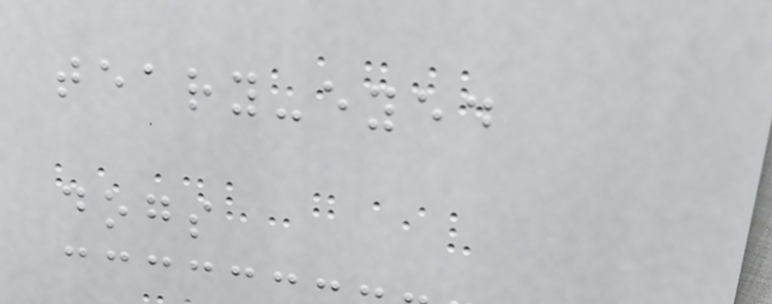teary-eyed
dogs
